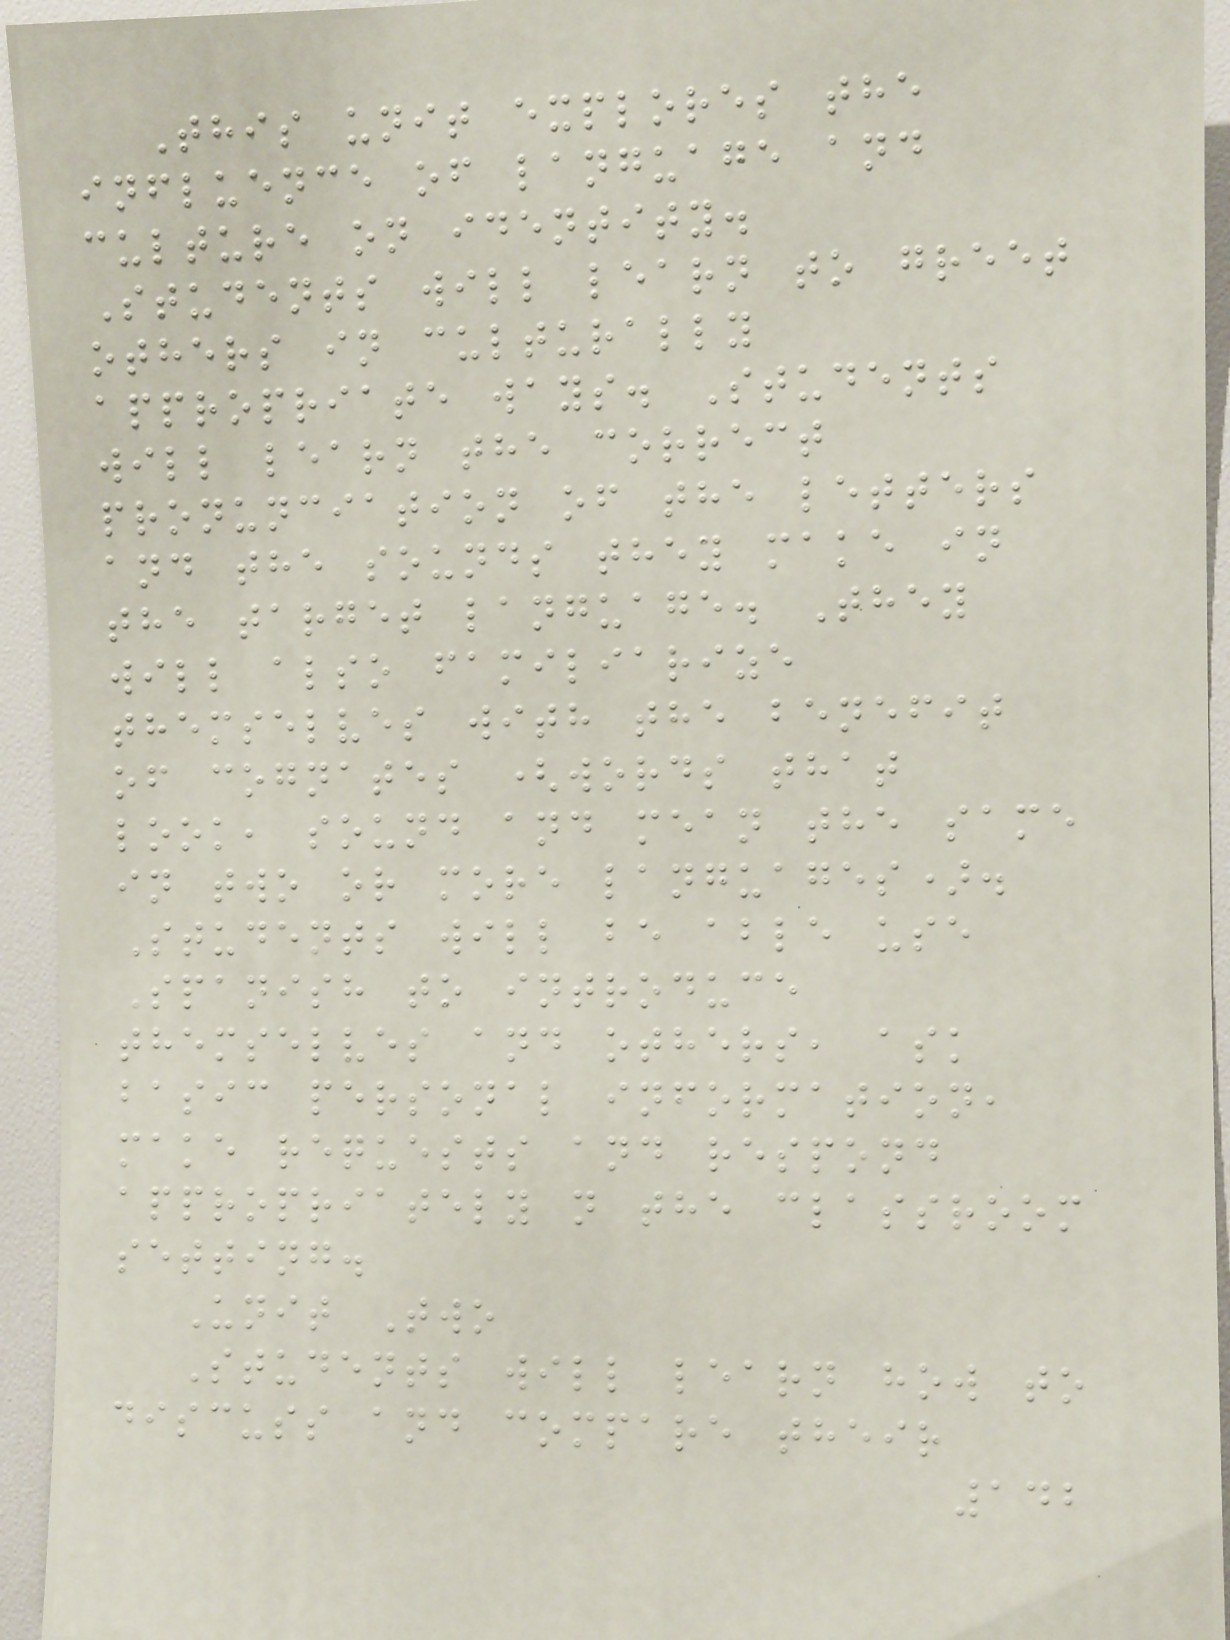This unit explores the
influence of language and
culture on identity.
Students will learn to greet
others in culturally
appropriate ways. Students
will learn the correct
pronunciation of the letters
and the sounds they make in
the target language. They
will also familiarize
themselves with the benefit
of cognates (words that
look, sound and mean the same
in two or more languages).
Students will be able use
Spanish to introduce
themselves and others, ask
basic personal information,
make requests and respond
appropriately n the classroom
setting.
Unit Two
Students will learn how to
discuss and compare their
142
